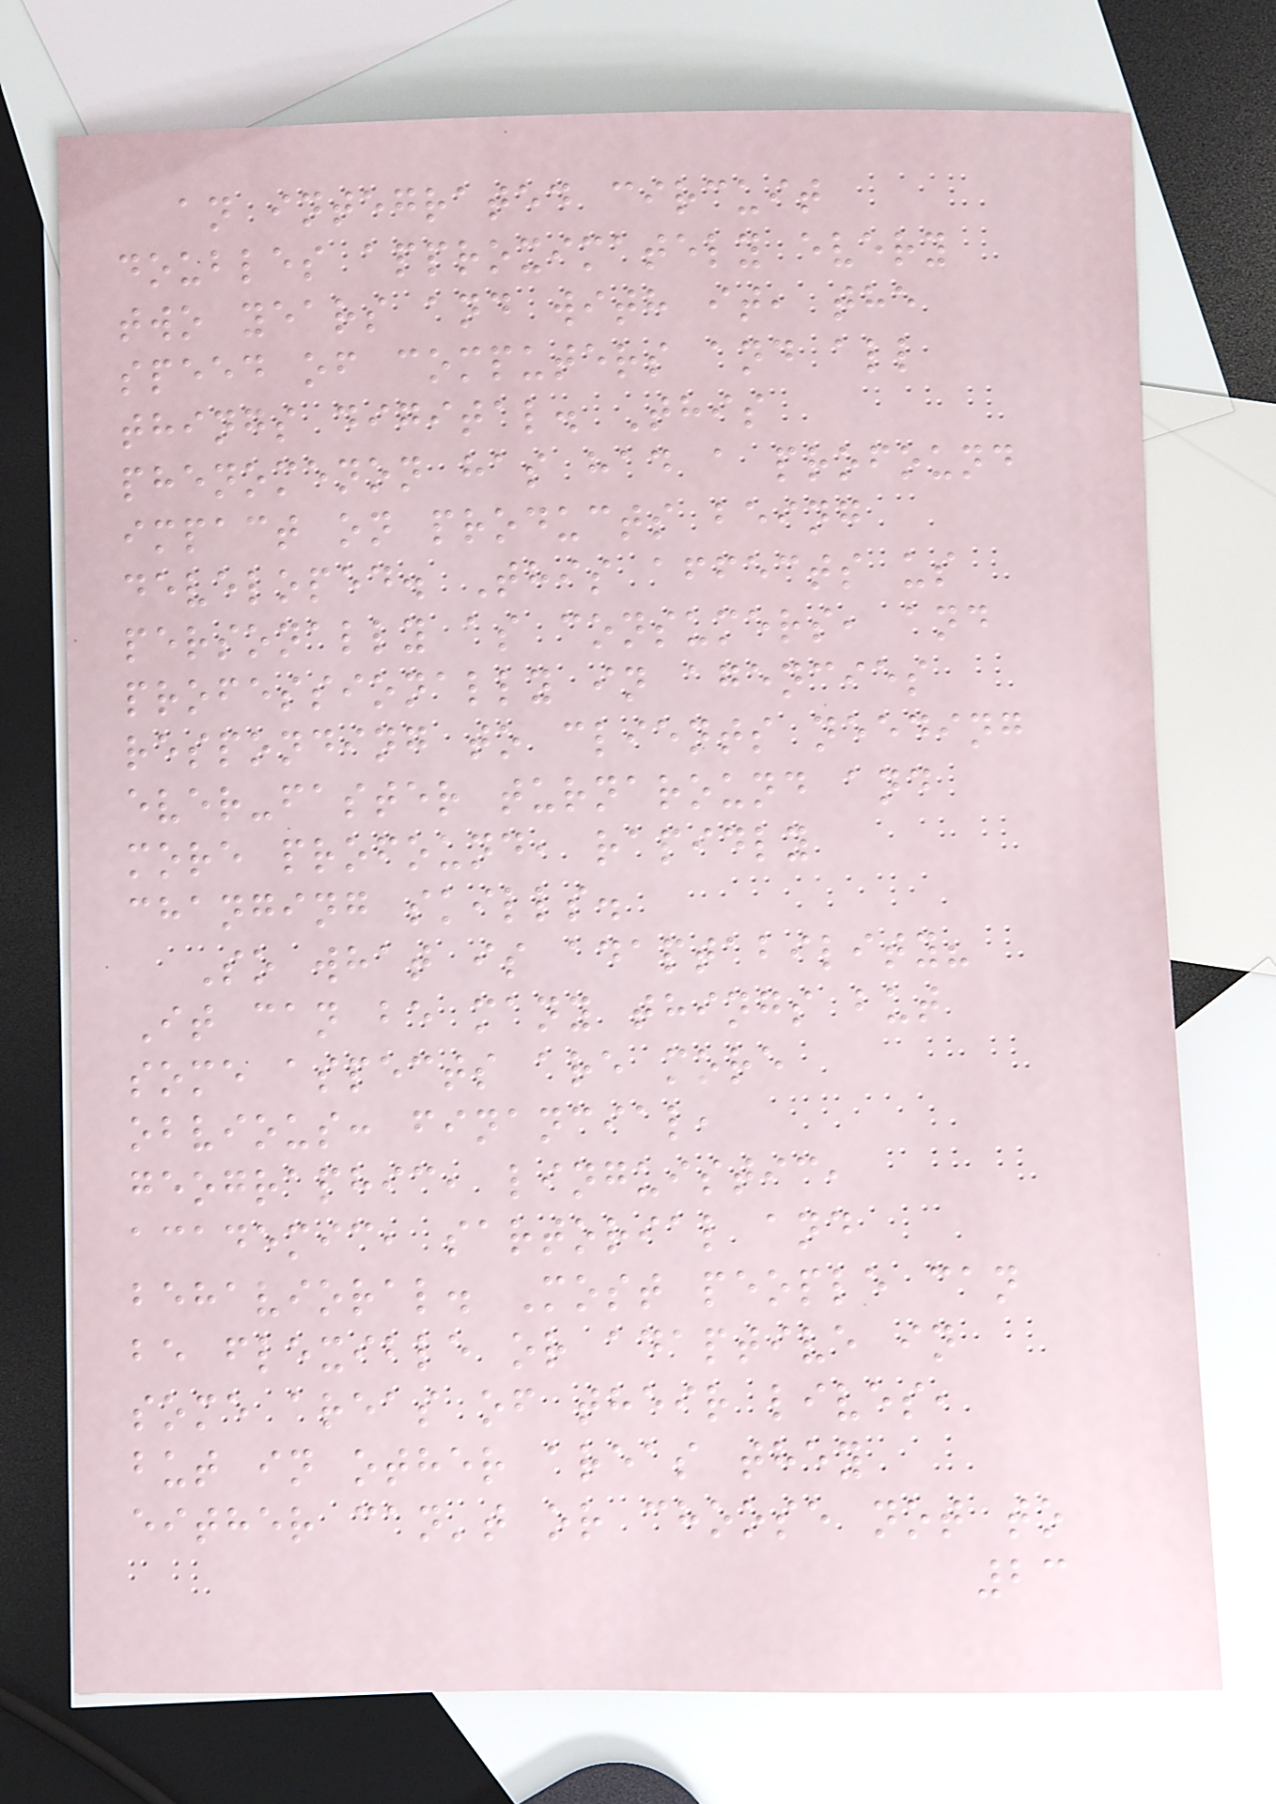an integrated circuit
doubles approximately every
two years and with it, the
speed of computers and all
things digital. This
phenomenon has had a profound
impact on products being
developed. This affects us
personally as consumers, and
professionally in agencies
responding to clients needing
ever-faster turnaround and
more profound, rapidly
changing skills.
So what is adaptability?
It can be many things but
some aspects are more
obvious: financial,
geographic, linguistic,
academic, sartorial and
behavioral. Most people can
be flexible or adaptive in
some areas of their lives,
but in other areas they
either can't or choose not to
23
